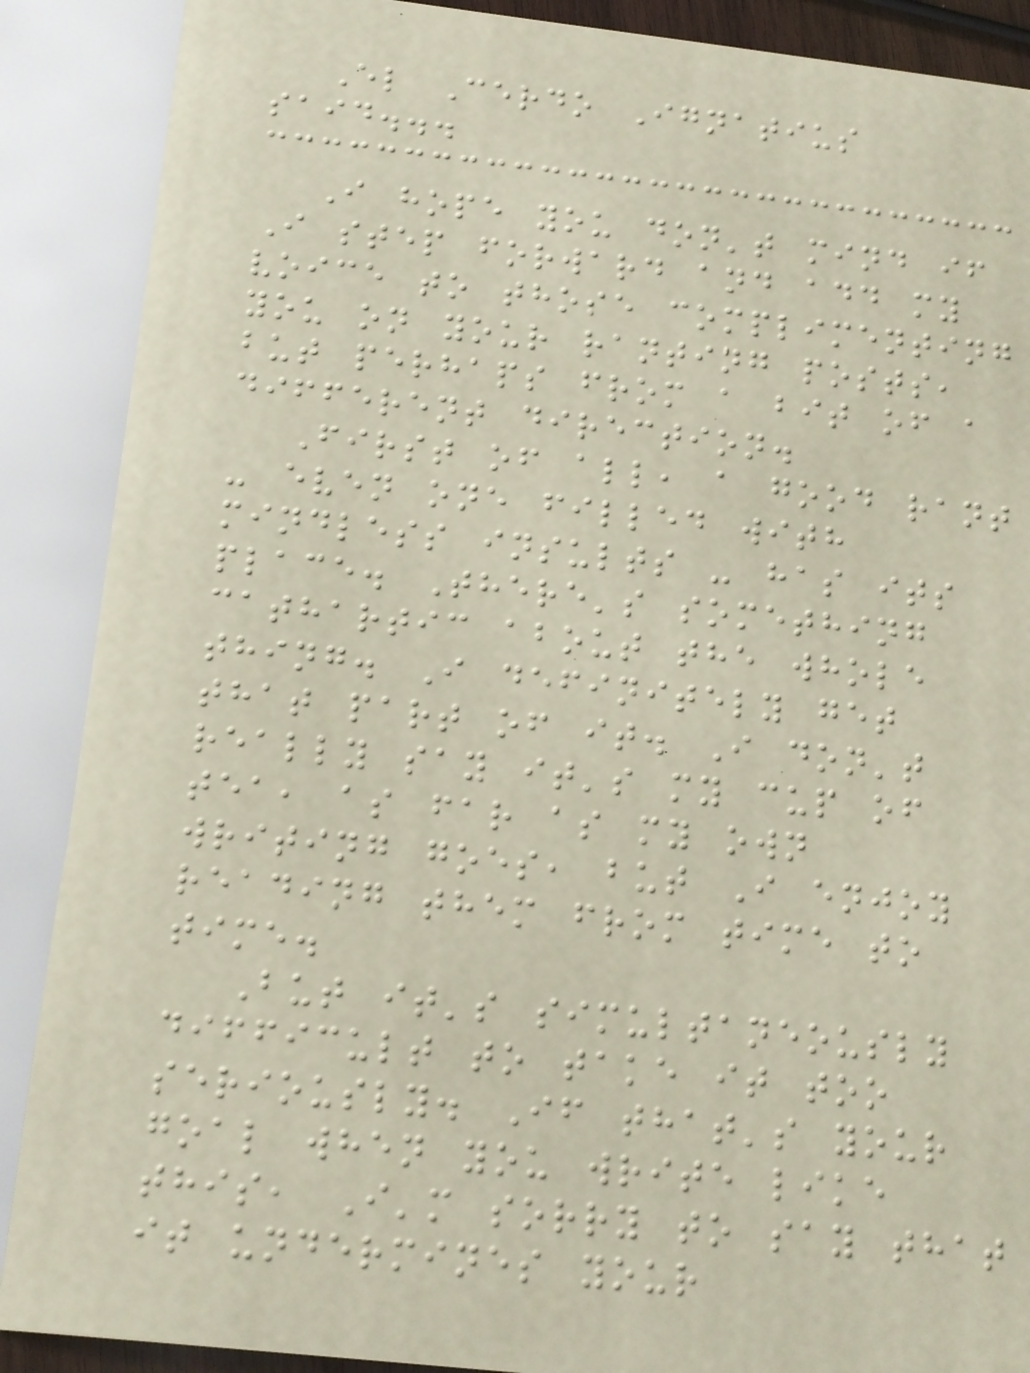El Cerdo Ignatius
said...
I hope you don't mind if
I step forward and add my
voice to those complimenting
you on your ranting posts,
but perhaps from a bit of a
different direction.
First of all, a good rant
- even one filled with
mindless insults - has its
place. There's something
cathartic about the whole
thing. I definitely get
that part of it. I don't
really say it's my cup of
tea, as far as my own
writing goes, but I enjoy
reading them from time to
time.
But it's simultaneously
difficult to take it too
seriously. If that's your
goal when you write like
this, I'm sorry to say that
it undermines your
